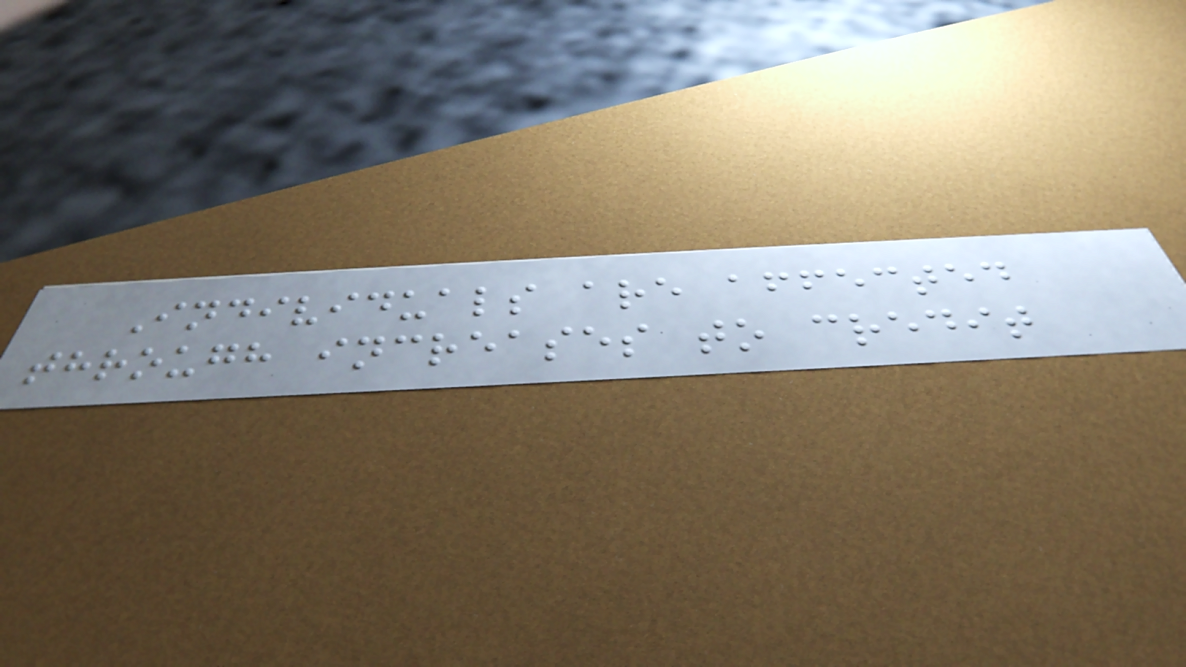Individuals are affected
through increases to credit
